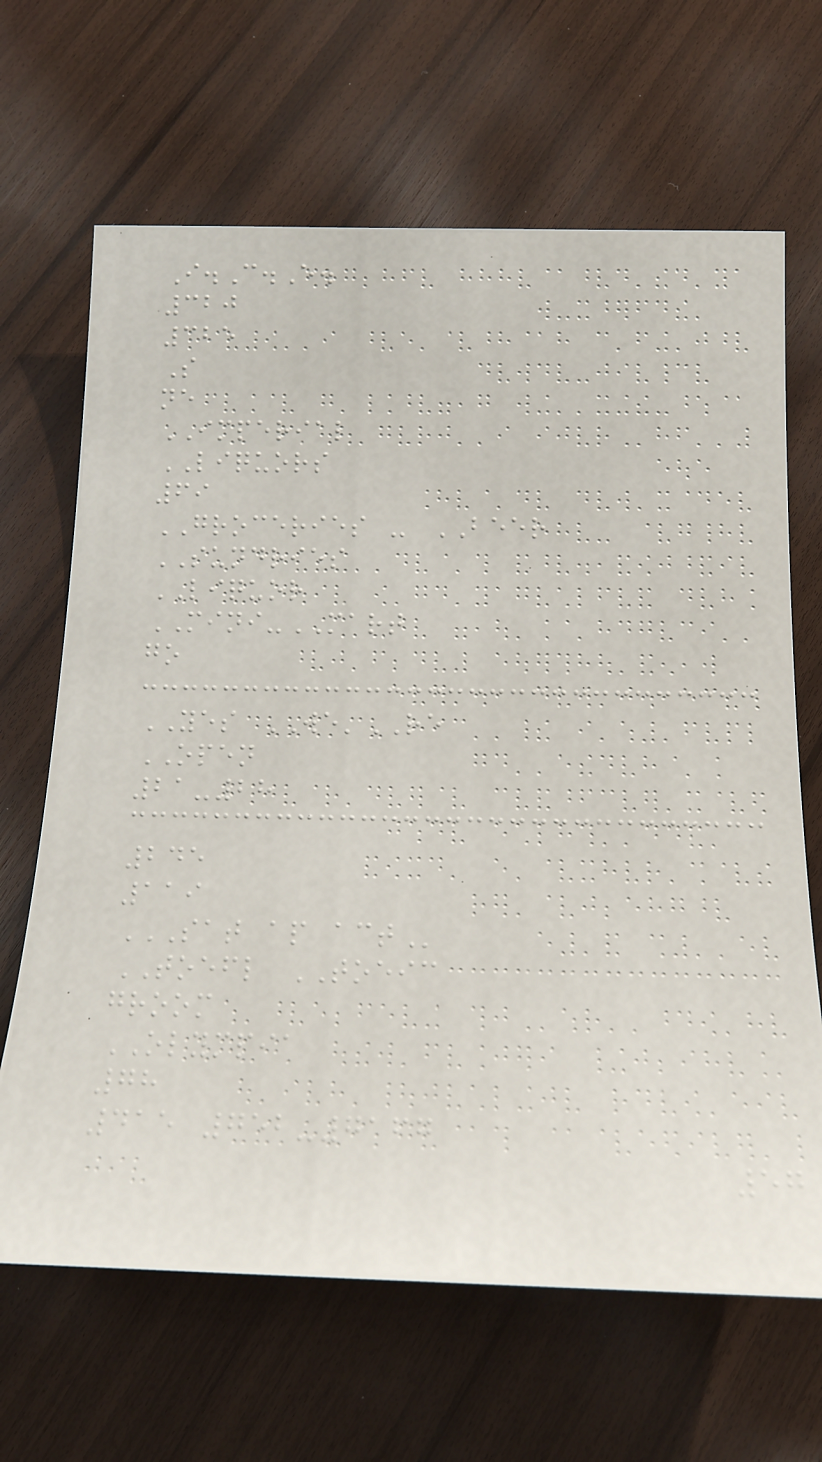I.C.E.
320
325
S
ne
IMPERIAL
LIQUORS
69
GROCERIES - BEER
SUNDRIES
LIQUOR
MINI-MART
go
YES WE'RE
OPEN
21-28
245
119
SAT AP ACT
TOEFL TOEIC
groom
OLYMPIA
78
415 752-7167
57
